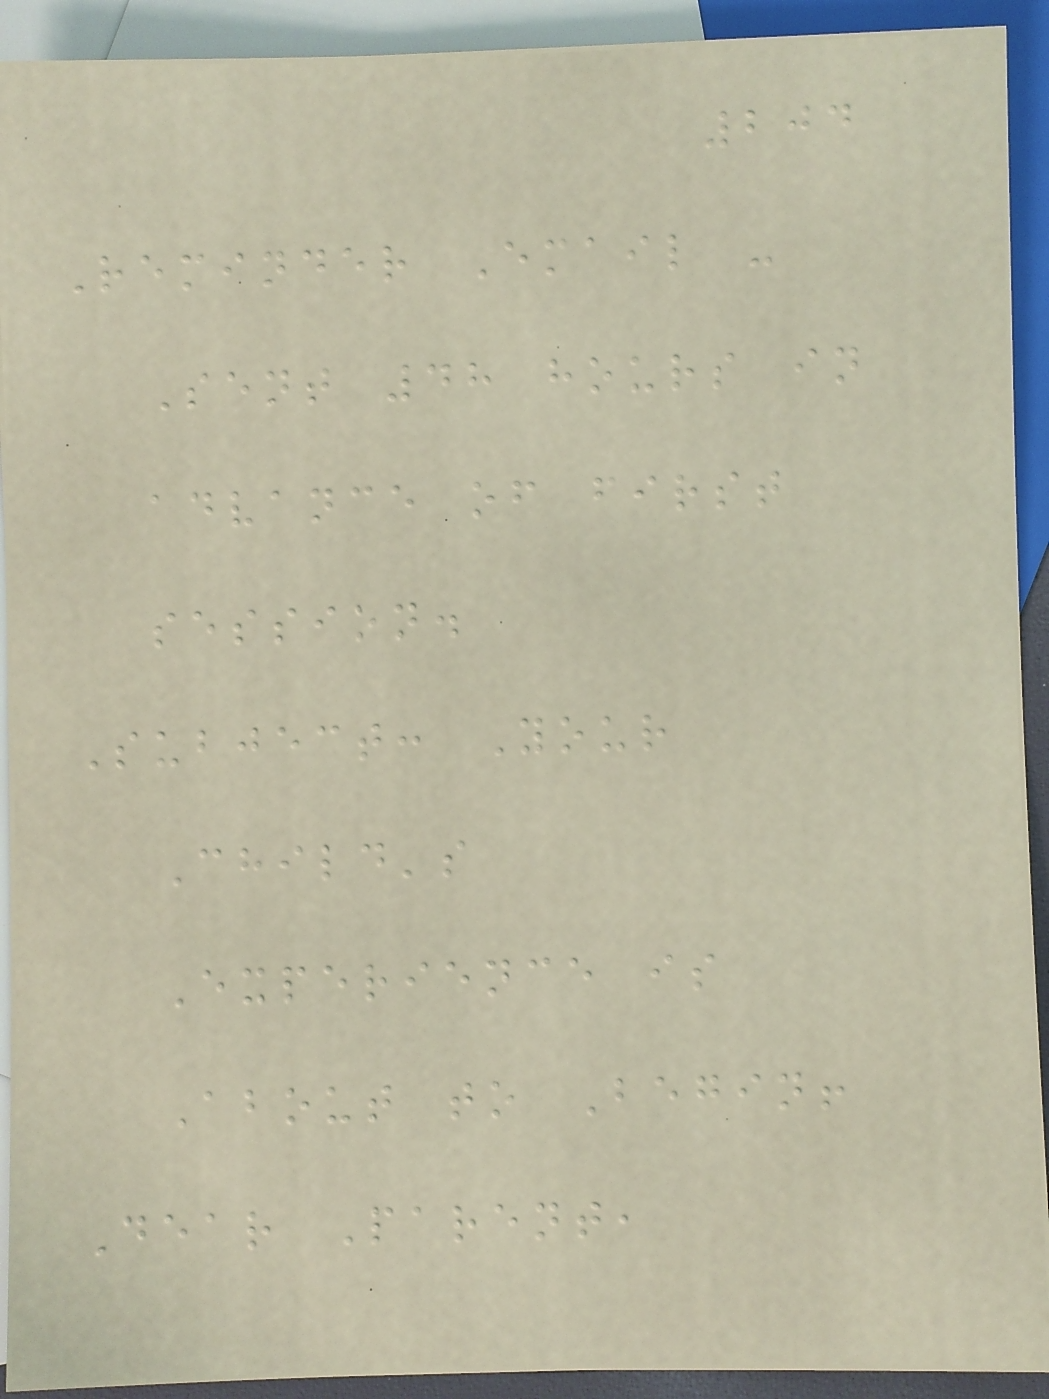204
Reminder Email -
Sent 48 hours in
advance of first
session.
Subject: Your
Child's
Experience is
About to Begin!
Dear Parent,
